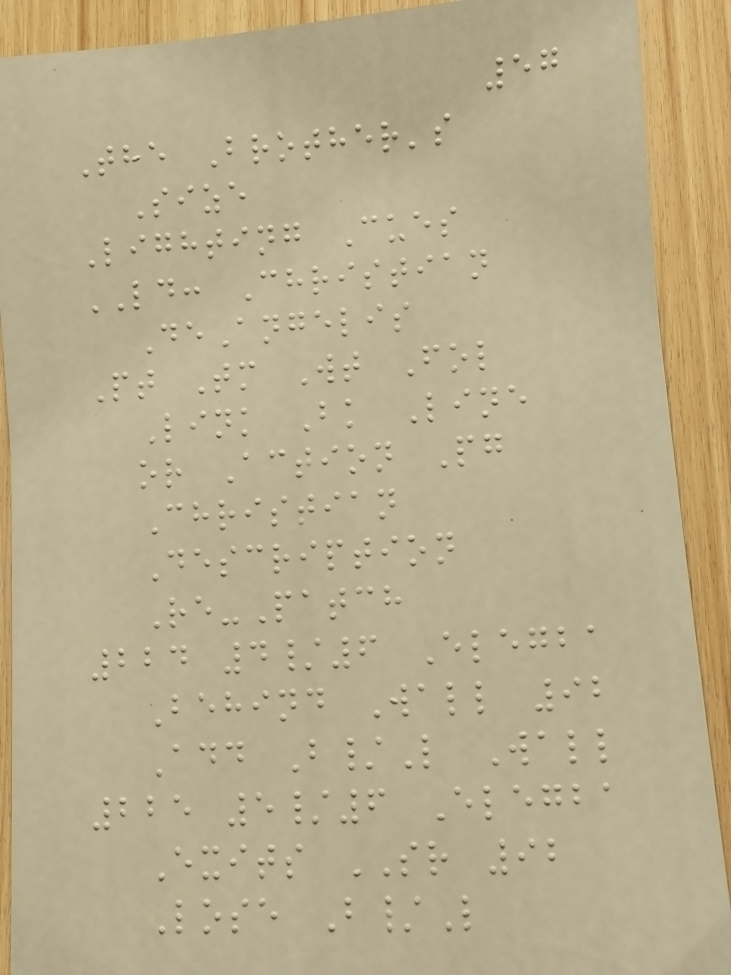57
The Brother's
Size
Lighting Cues
LD: Christian
DeAngelis
Pt Tm Wt Fol
Link Bk Line
or Action Pg
Christian
Description
Re-Patch
224 4/6 Elegba
Behind Wall 92
Add B/L Wall
225 5/6 Elegba
Exits SR 92
Lose B/L
